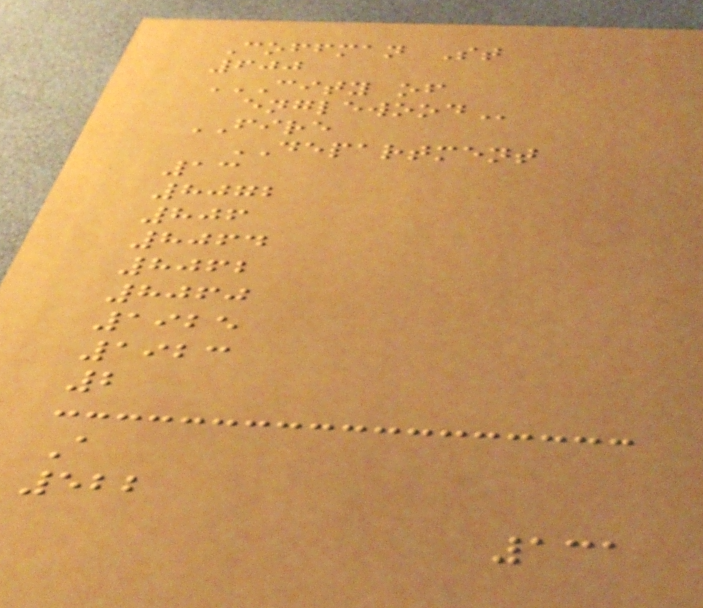Coffman St
600
CITY OF
ENGLEWOOD
FIRE
DEPARTMENT
13
8072
806
8064
8062
8060
1925
1923
2
A
522
131
